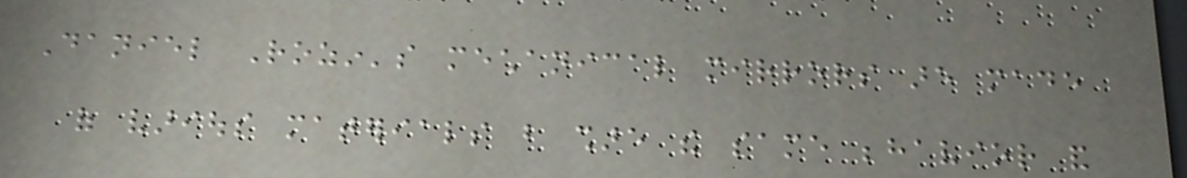Daniel Rozin's mechanical mirrors are made
of various materials but share the same behavior and
